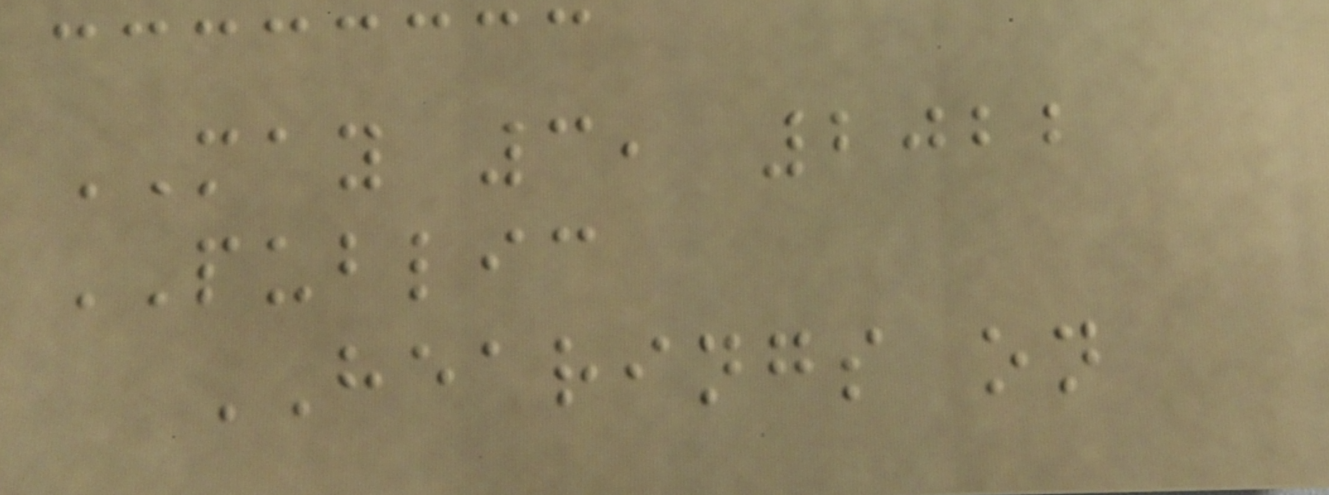MAY 3, 2022
PUBLIC
HEARINGS on
